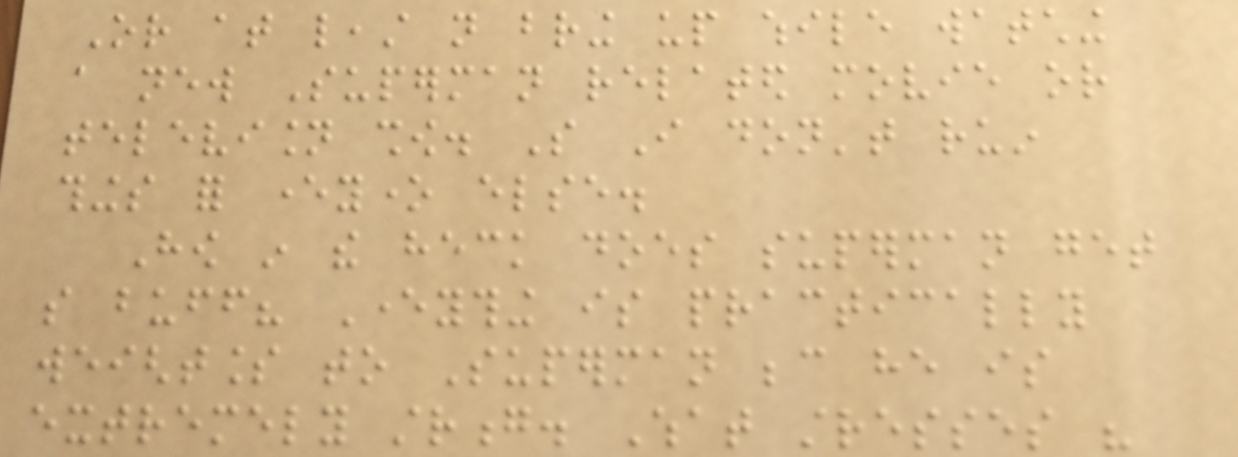Or at least not bring up while watching
a new Superman related movie or
television show. So I don't ruin
things for everyone else.
How in the heck does superman get
so buff? Everything is practically
weightless to Superman because he is
extremely strong. What stresses his
